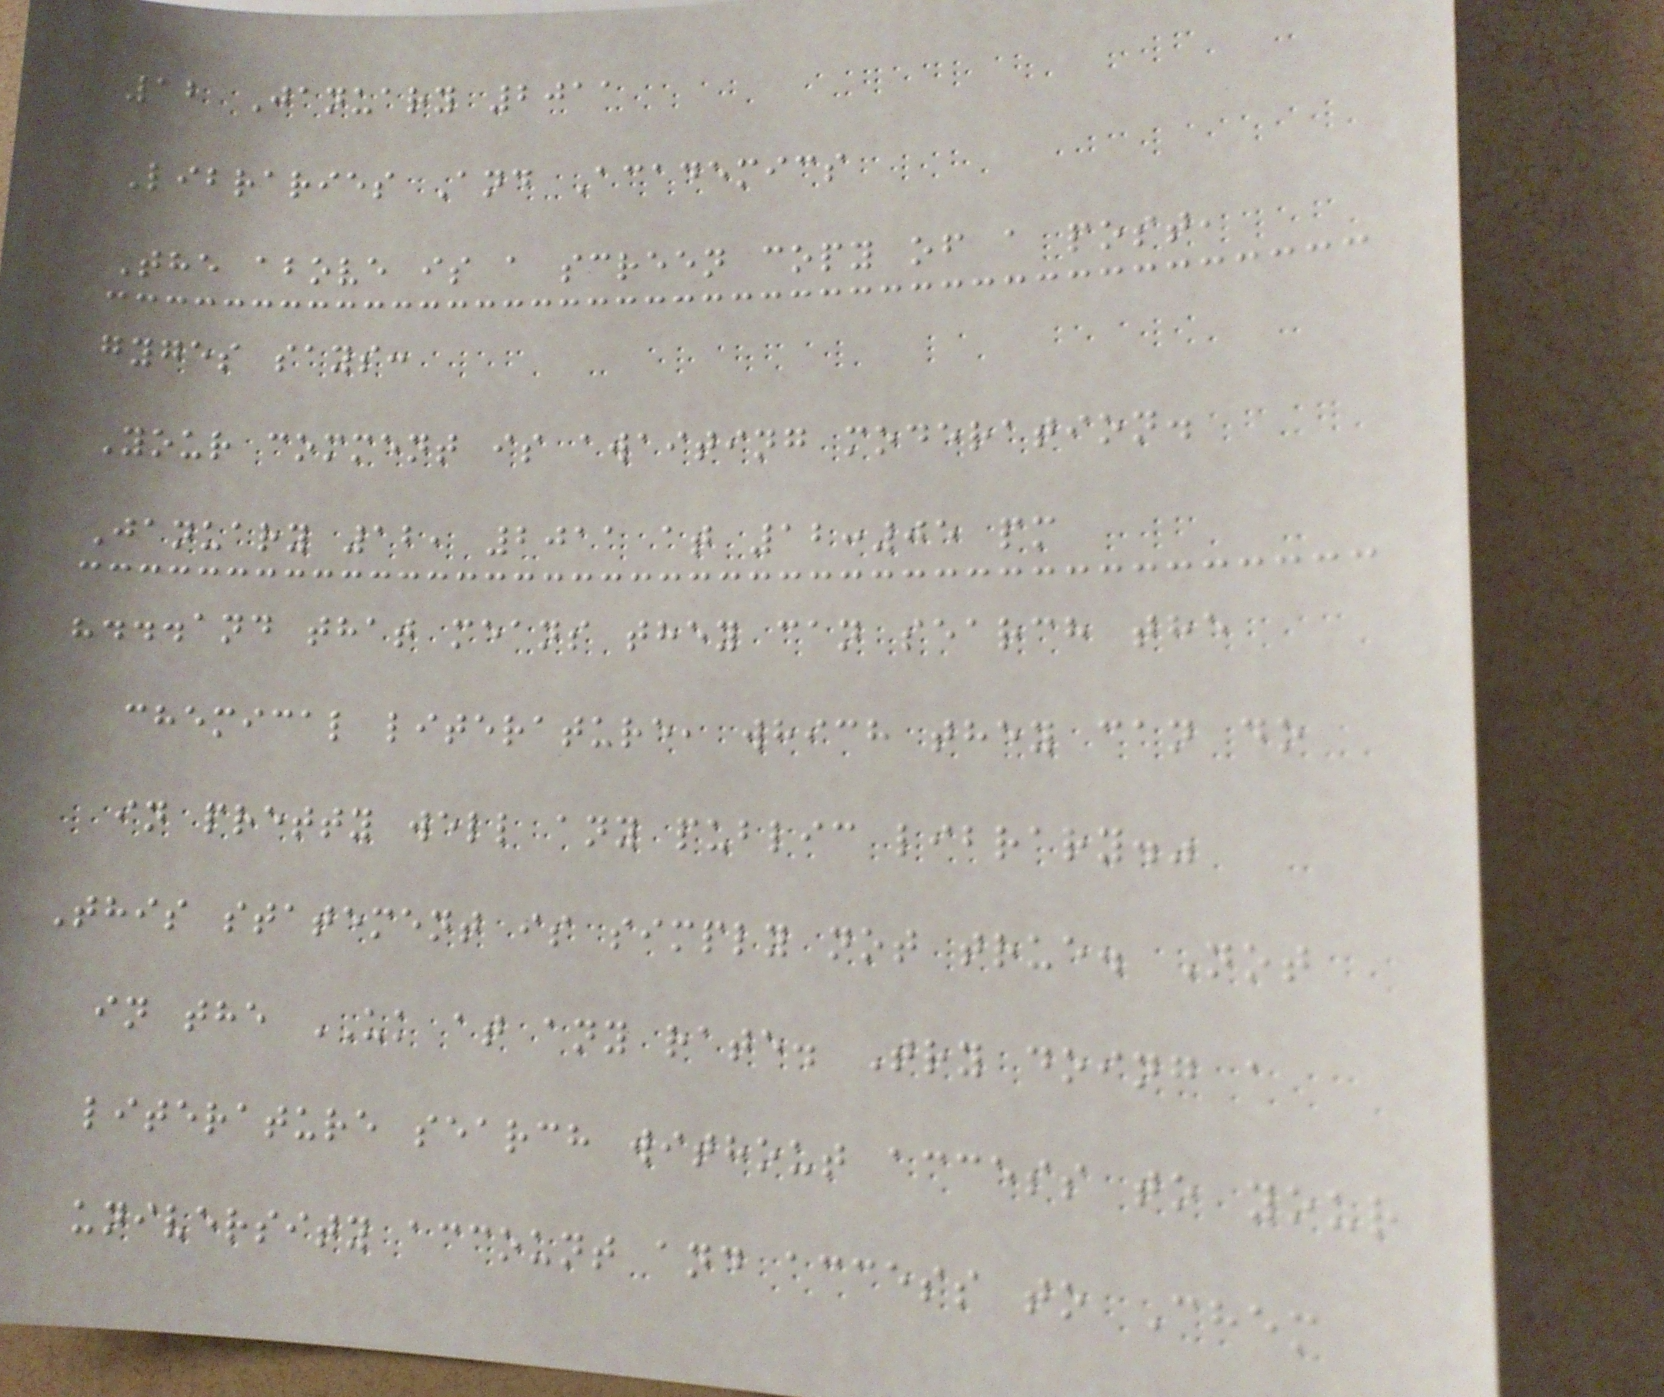12 January 2011
Libraries And Academics
The above is a screen copy of a post,
gyges says:
Your comment is awaiting moderation.
January 12, 2011 at 12:05 pm
"...and that means they can search the
chemical literature, which they can do
in pretty well any public library."
This statement is simply not true. Not
in the UK at any rate. Try doing a
literature search without access to your
university account and access to Chem
